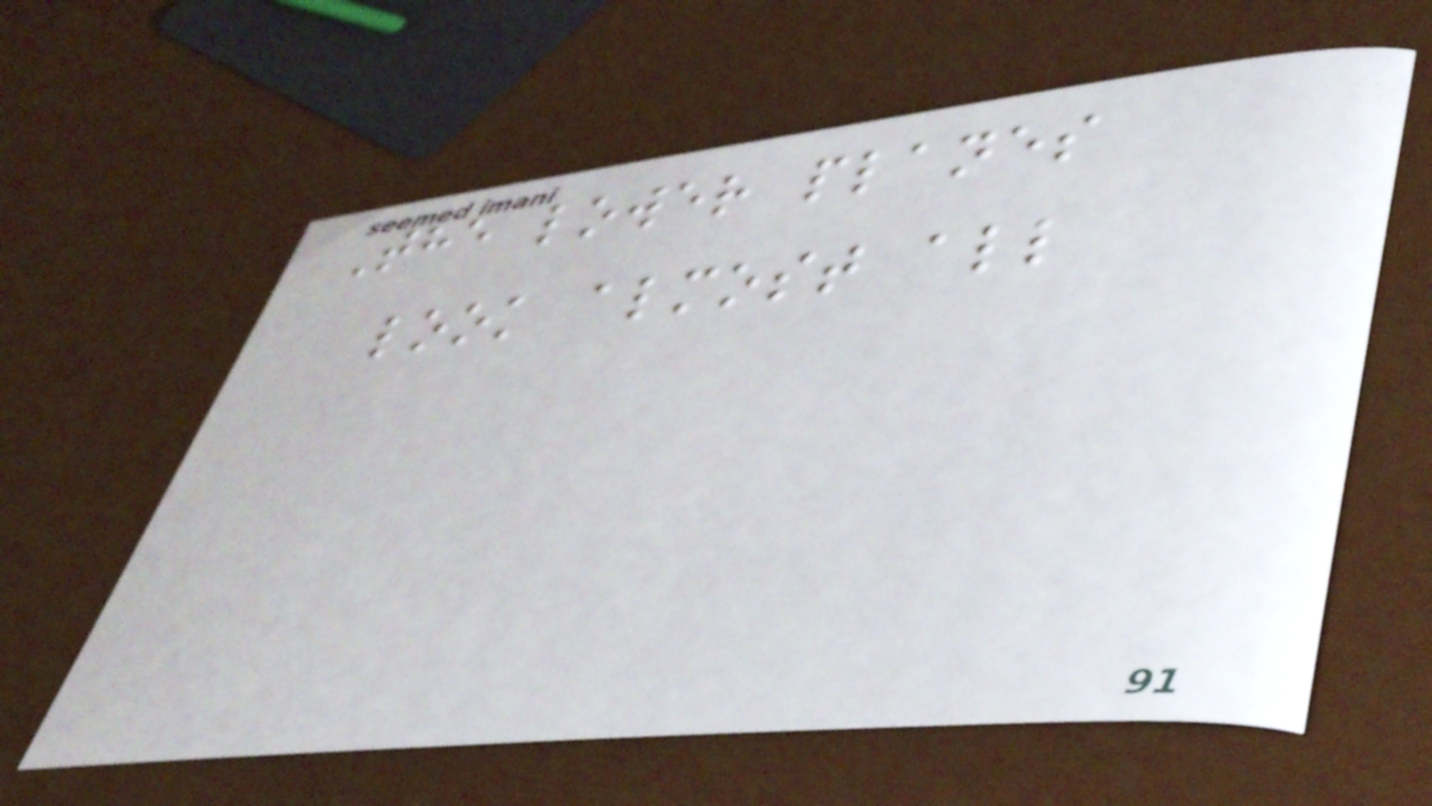The lower planes
look almost all
